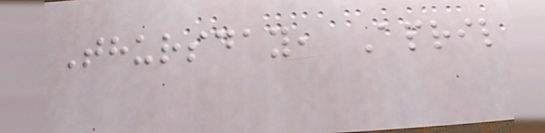Thursday, April
